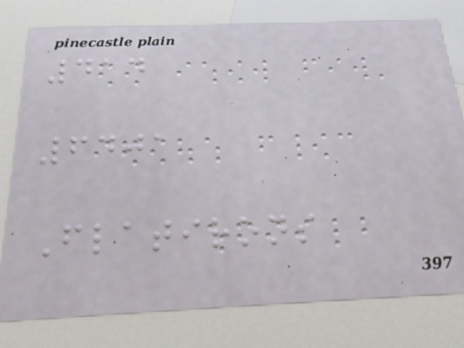414
6401
Flatirons
